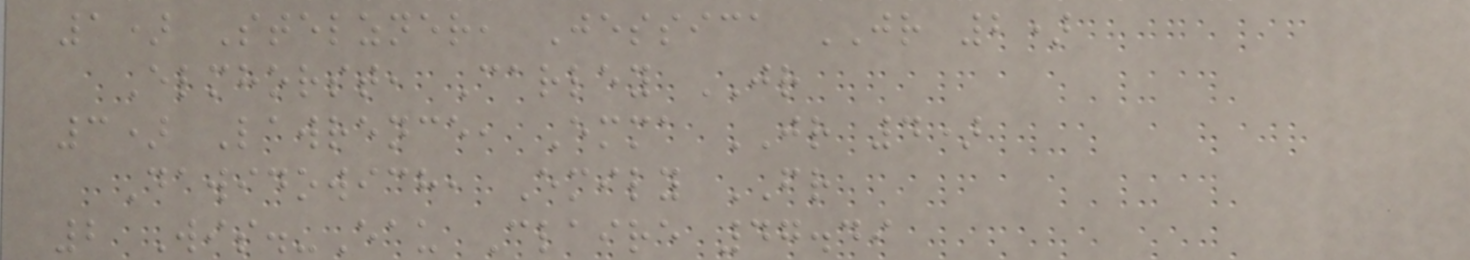1) Stelzner, Jessica JR 2)
Elmhorst, Carley JR
3) Lawrence, Emma JR 4)
Dawidowich, Emily FR
2 Wis.-Eau Claire 47.49
